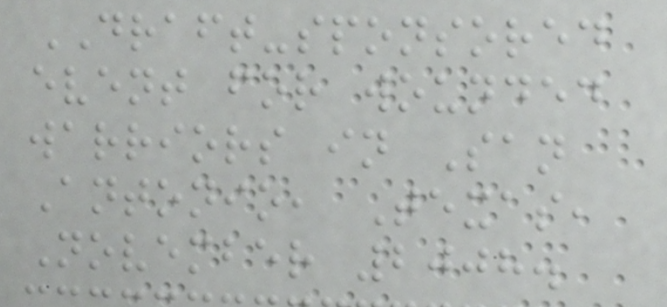DRAFT-sponsored
event for wounded
warriors in San
Antonio, Texas,
November 2008.
